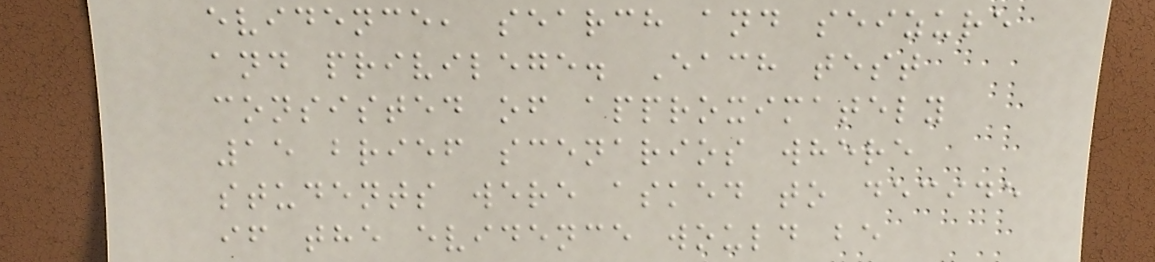evidence, search and seizure
and privilege. Each test
consisted of approximately
15 brief scenarios where
students were asked to decide
if the evidence would be
